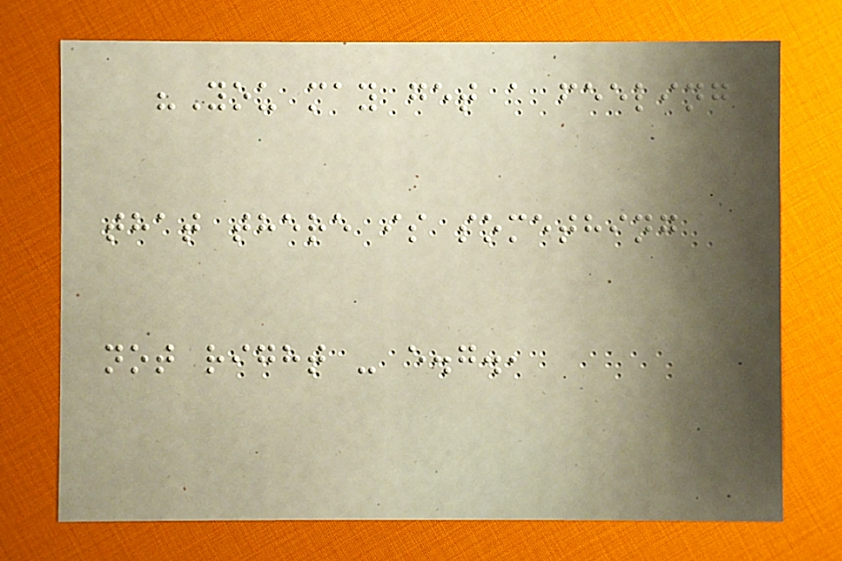"You may get a feeling
that there is something
not right - e.g.,
